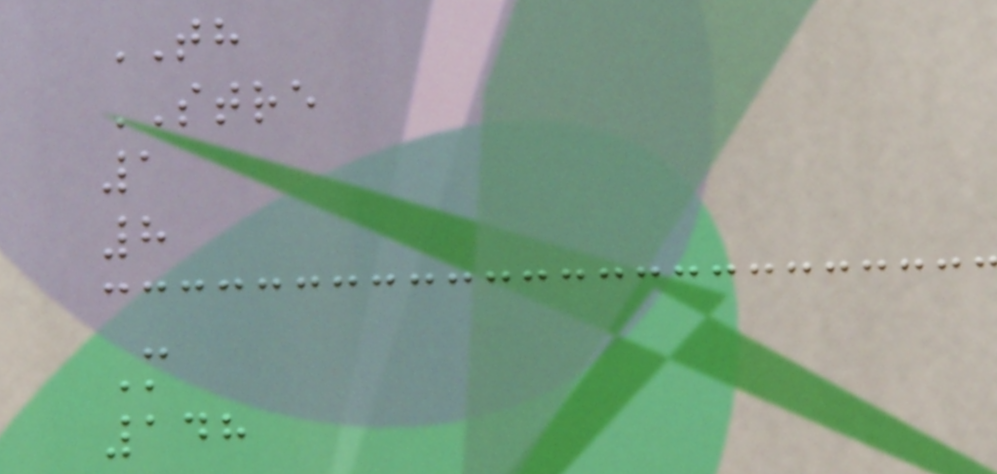TH
STRE
1
8
M
148
